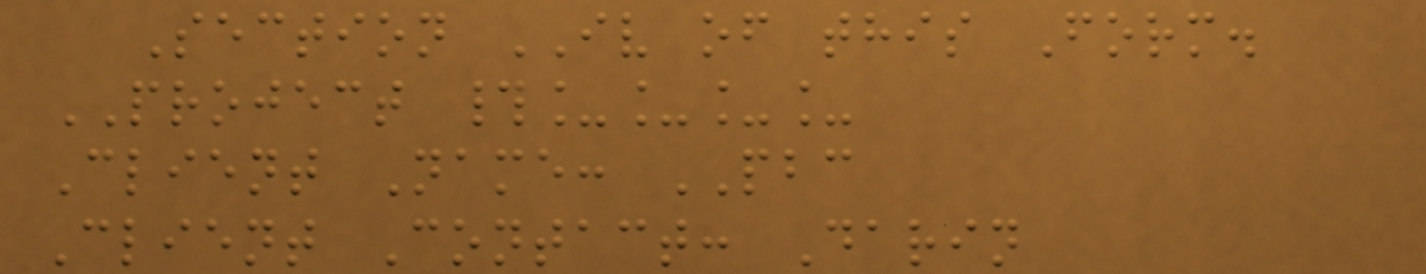Section IV of this Form.
PROJECT #____
Client Name: PBC
Client Contact: Darin
